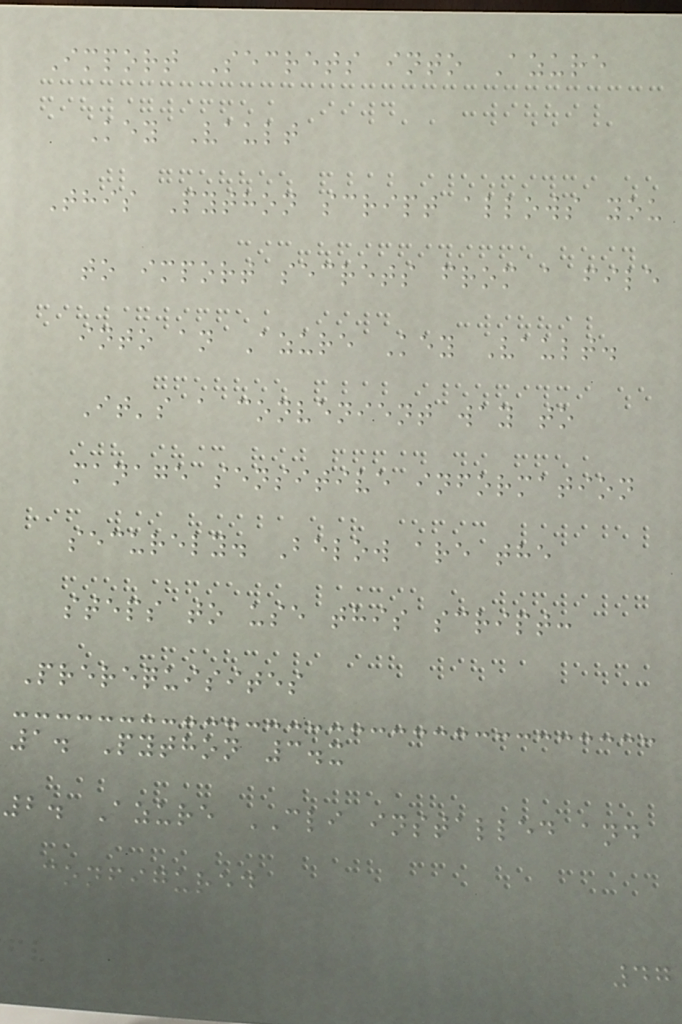Import Secrets into Azure
Key Vault
This Python script allows you
to import secrets from a file
into an Azure Key Vault.
It's a convenient way to
manage sensitive information
securely. Below are the
steps to use this script:
Prerequisites
1. Python 3.x
2. Azure CLI installed and
configured
47
